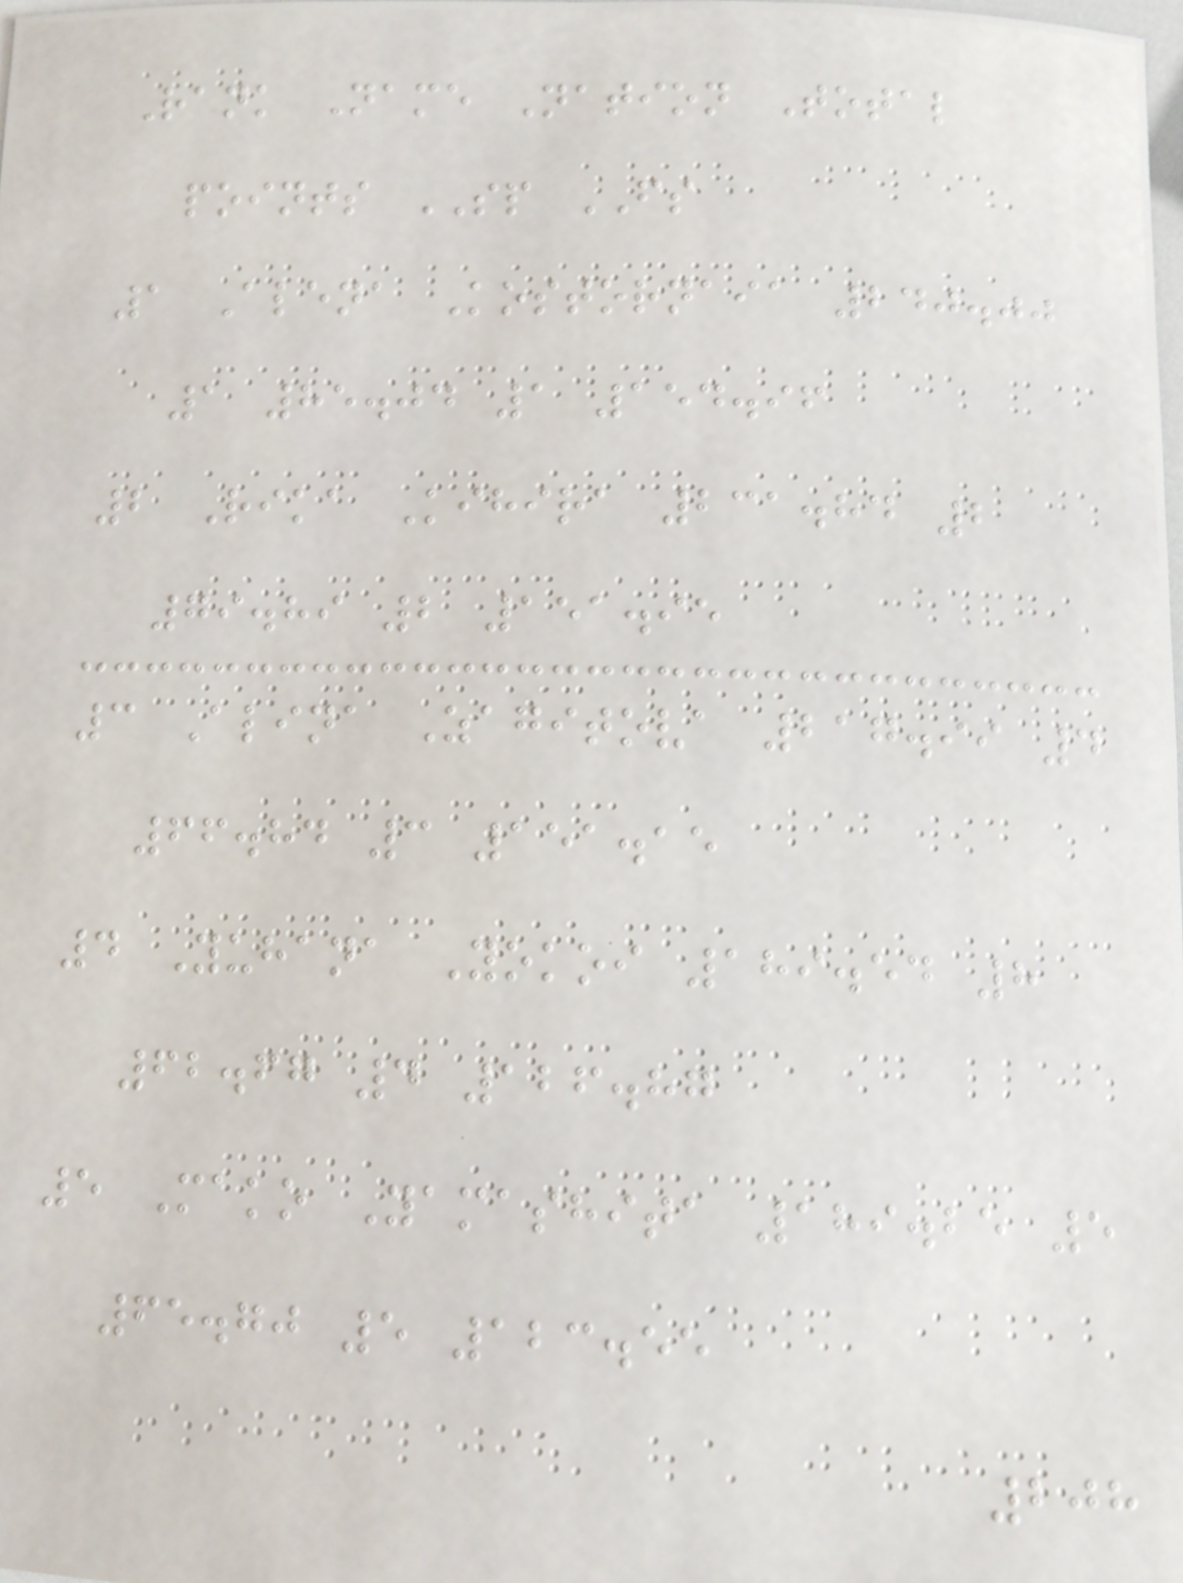Rank Name Nation Total
points SP FS
1 Alena Kostornaia 240.00
1 85.04 1 154.96
2 Rika Kihira 231.84 2
79.89 2 151.95
3 Alina Zagitova 217.99 4
66.84 3 151.15
4 Yuhana Yokoi 189.54 8
62.67 4 126.87
5 Mako Yamashita 189.25 5
65.70 5 123.55
208
